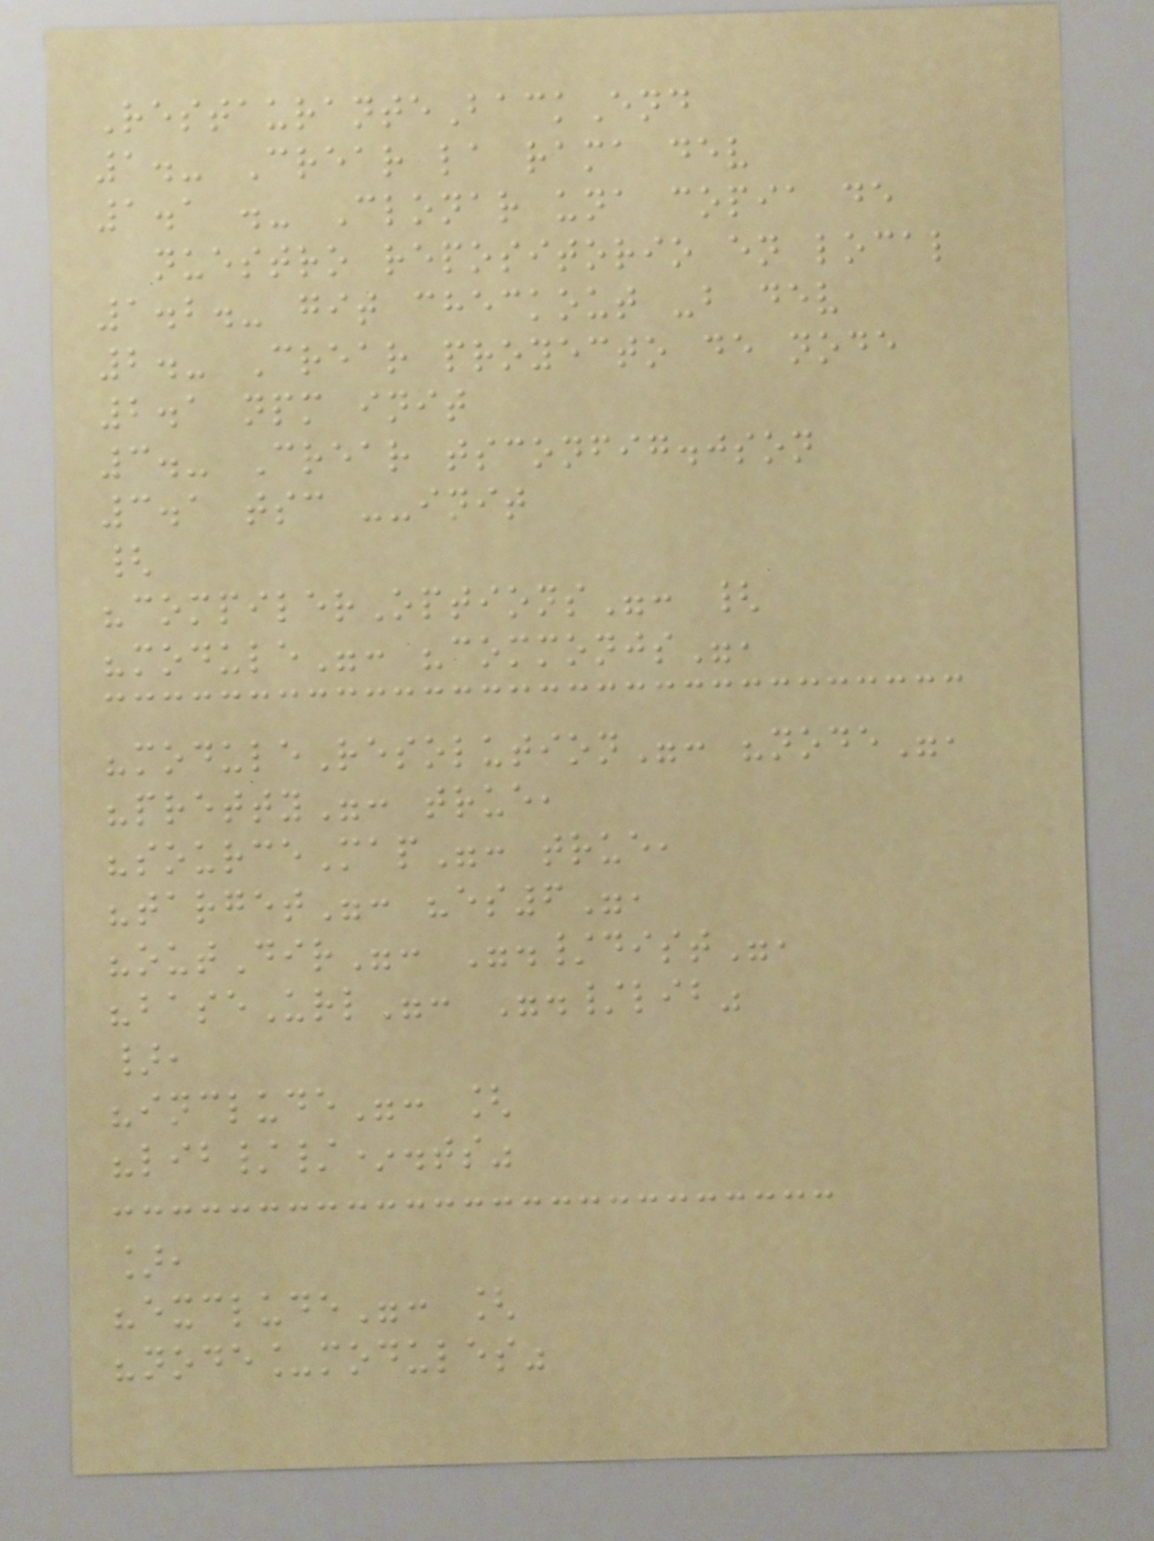RestauranteBackEnd
1.- Crear la rama dev
1.1 .- Clonar una copia de
nuestro repositorio en local
1.2.- git checkout -b dev
2.- Crear proyecto de node
2.1 npm init
3.- Crear tsconfig.json
3.1 tsc --init
{
"compilerOptions": {
"module": "commonjs",
"moduleResolution": "node",
"pretty": true,
"sourceMap": true,
"target": "es6",
"outDir": "./dist",
"baseUrl": "./lib"
},
"include": [
"lib//*.ts"
],
"exclude": [
"node_modules"
